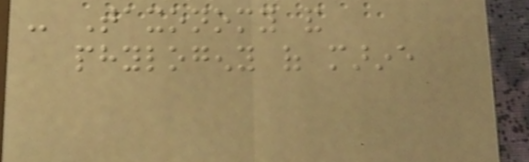- Taxonomy and
phylogeny of marine
